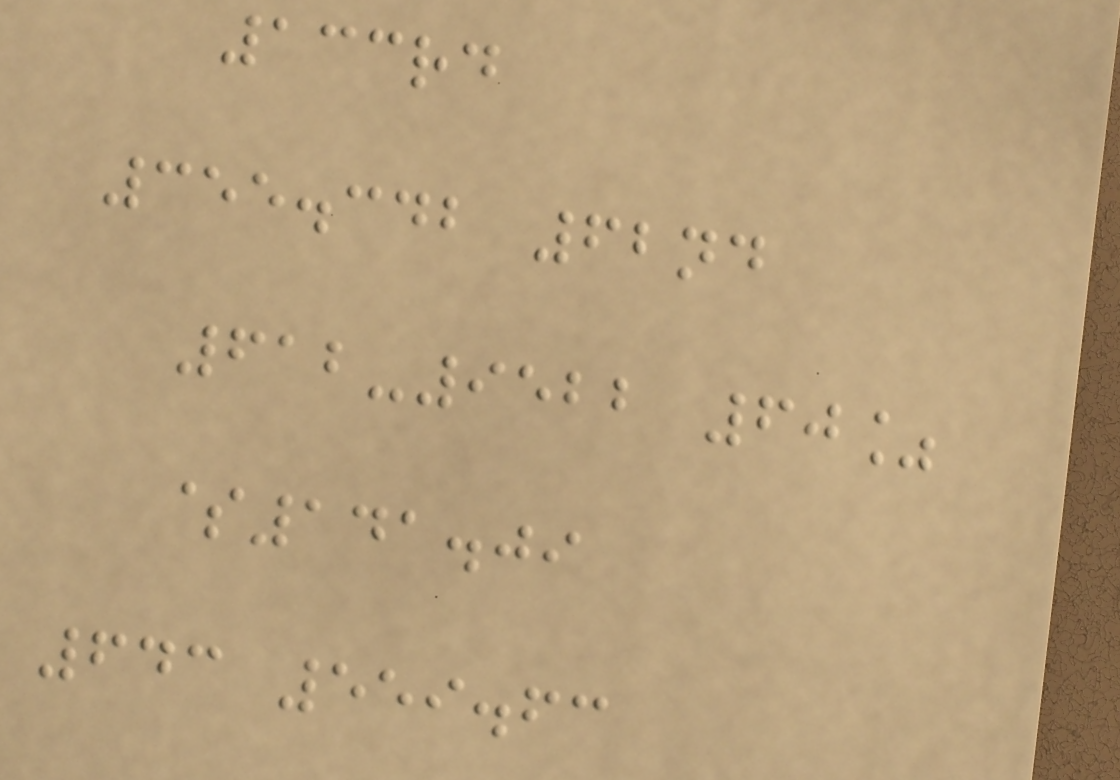133rd
355.342 62nd
612-9522 60%
$141.09
643 559.63
